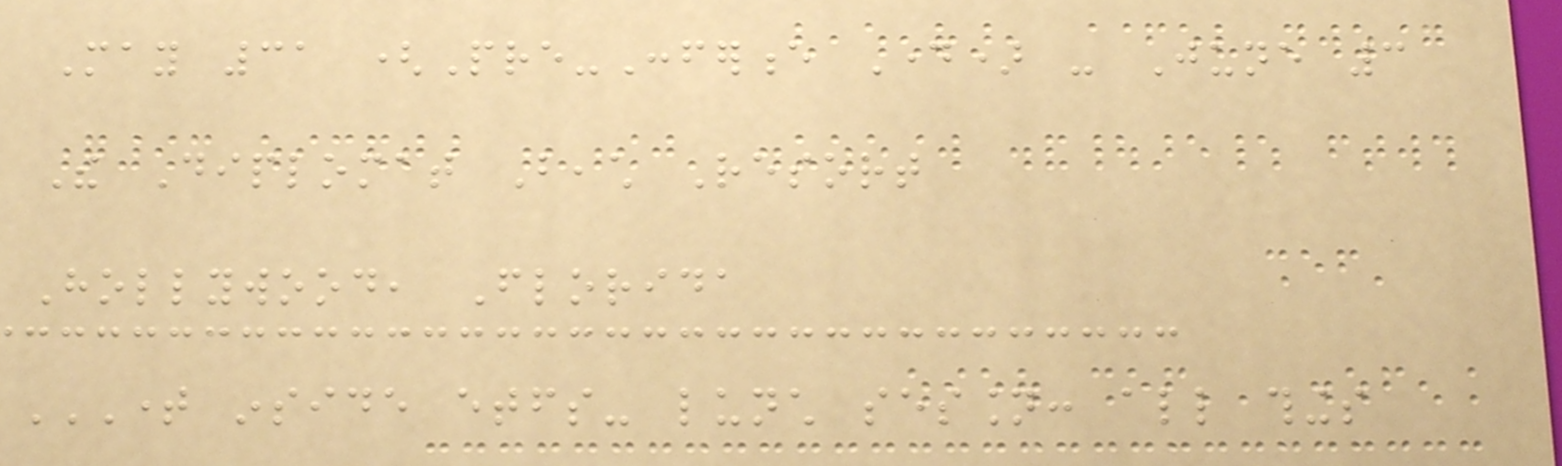May 31 (Pre-Conference Day) - June 3
The Diplomat Beach Resort
Hollywood, Florida
TIME INSIDE ETFS- LUNCH SESSION: ALL THINGS
